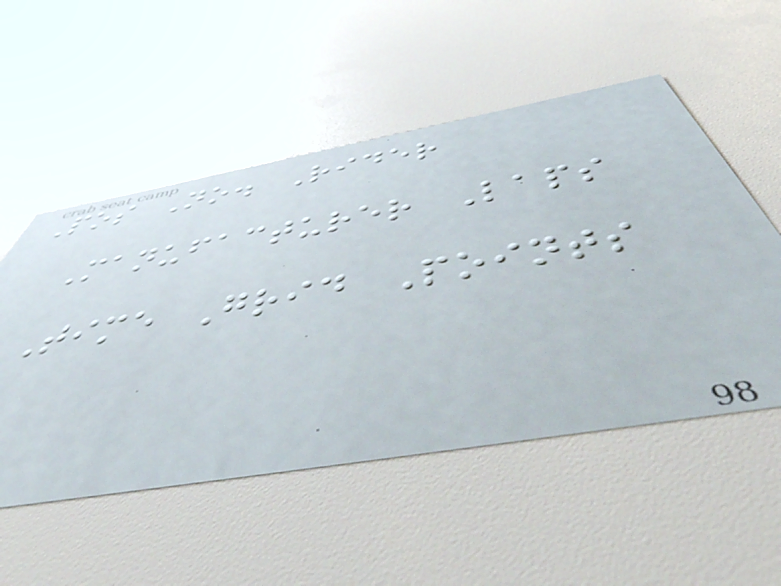Pos No. Rider
Manufacturer Laps
Time Grid Points
